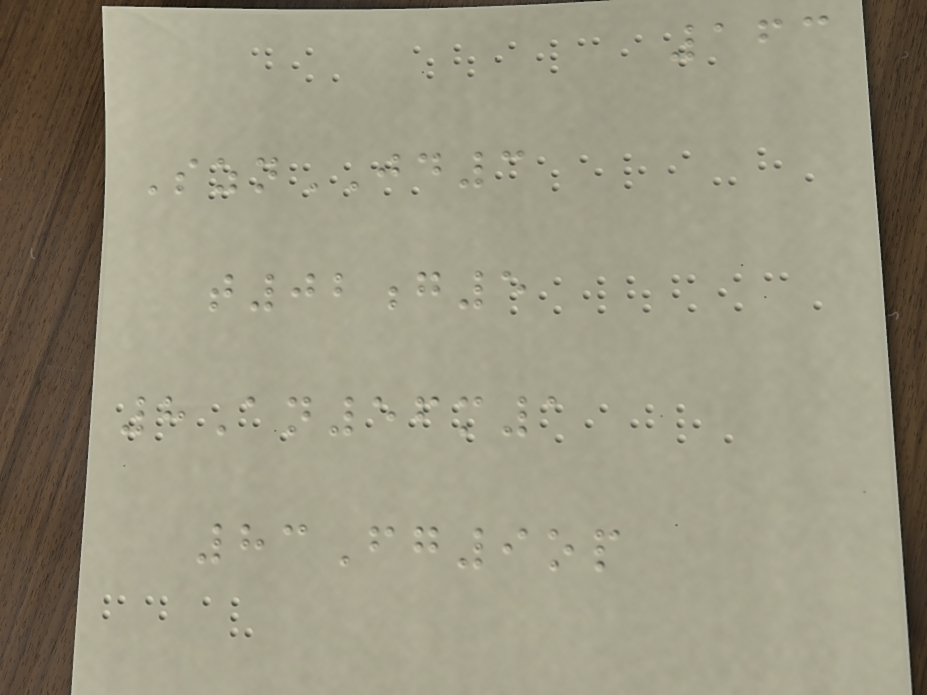163
SznJD3
t02g5
8An56m1
83Fg9op
